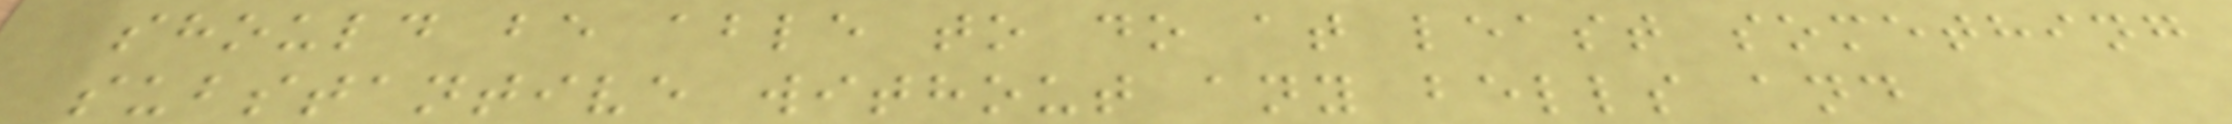should be able to do at least something
substantive without any bells and
